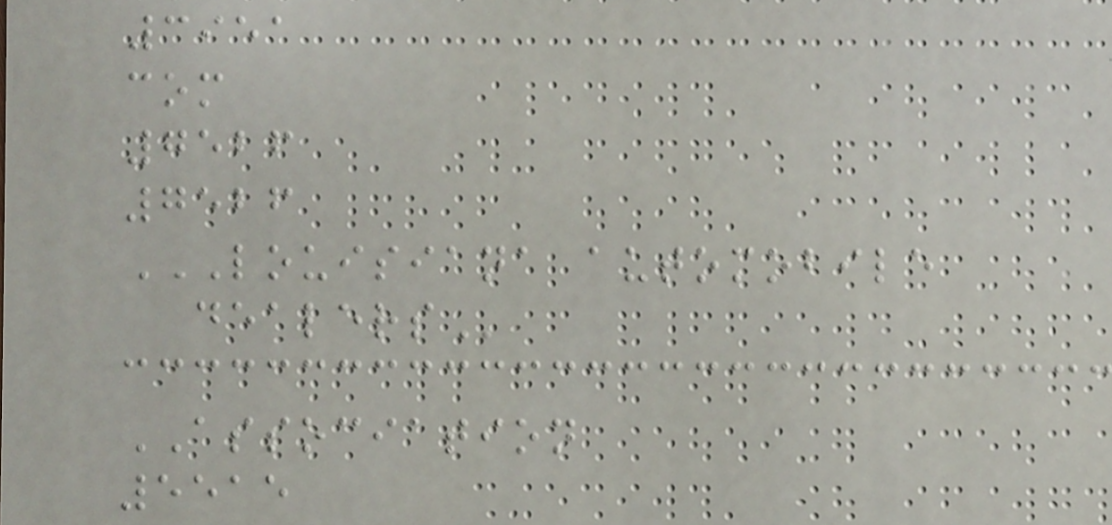3951
com
7526
7526
LOUISIANA AUTOMOBILE
DEALERS
ASSOCIATION
5515
